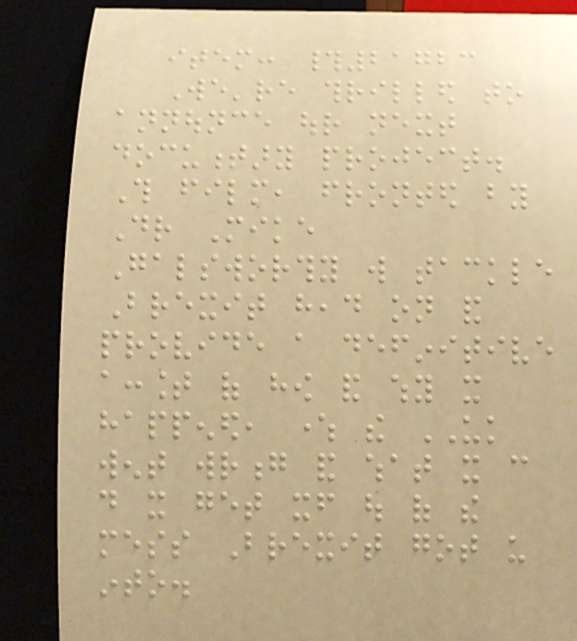item: #21723
We're thrilled to
announce our next
documentary project.
This film, fronted by
Dr Mike
Galsworthy will tackle
Brexit head on and
provide a definitive
account of how and why it
happened, where the UK
went wrong and what it can
do it get itself out of the
mess Brexit got us
into.
